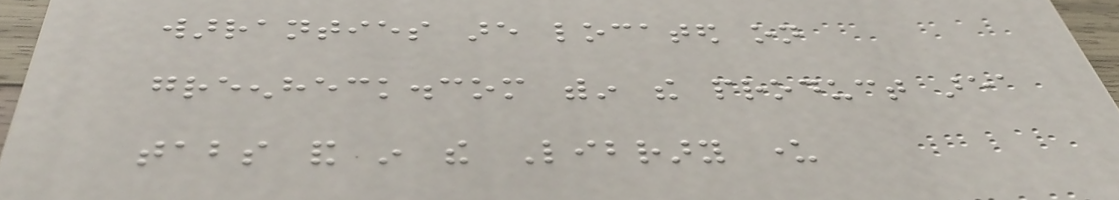warranties are located on
greenheck.com within the product area
tabs and in the Library under
